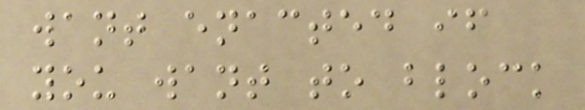want enacted if
you want to block
